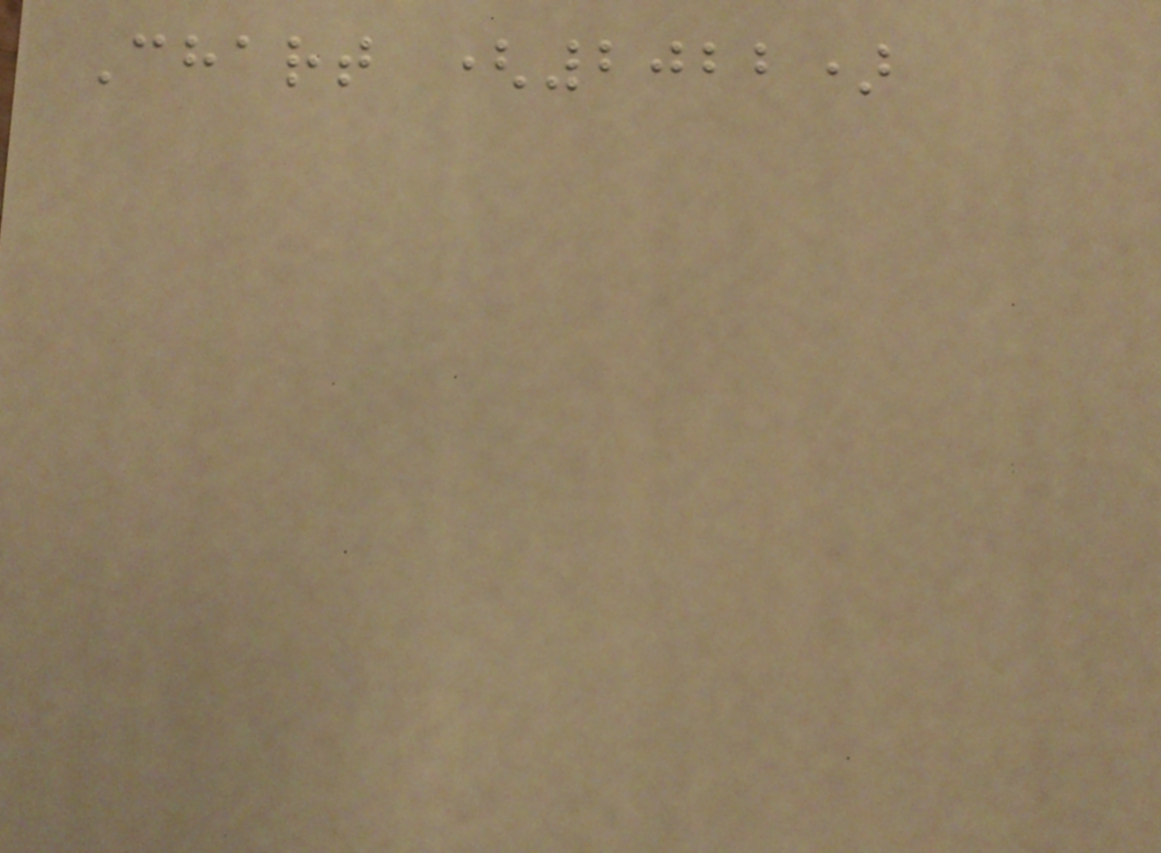Chart (2022)
